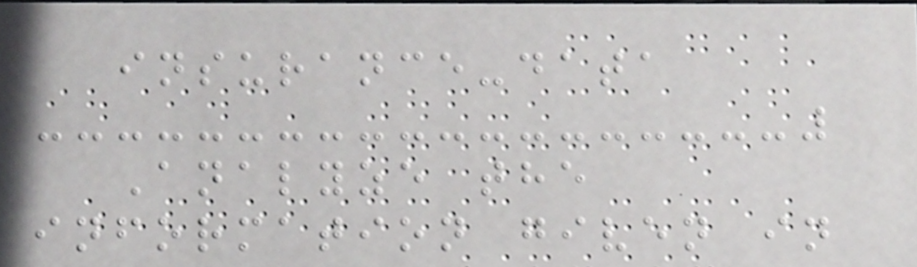insurance-data
Analyze the
information given in
